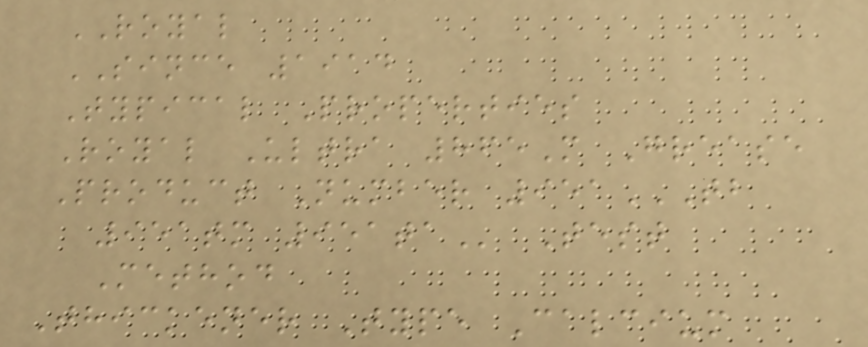ROYAL
SINCE 1914
Typical Properties
Royal Ultra 865M Grease
Product Number 951TB
951TM 951TA Test
Method
Thickener Type Calcium
